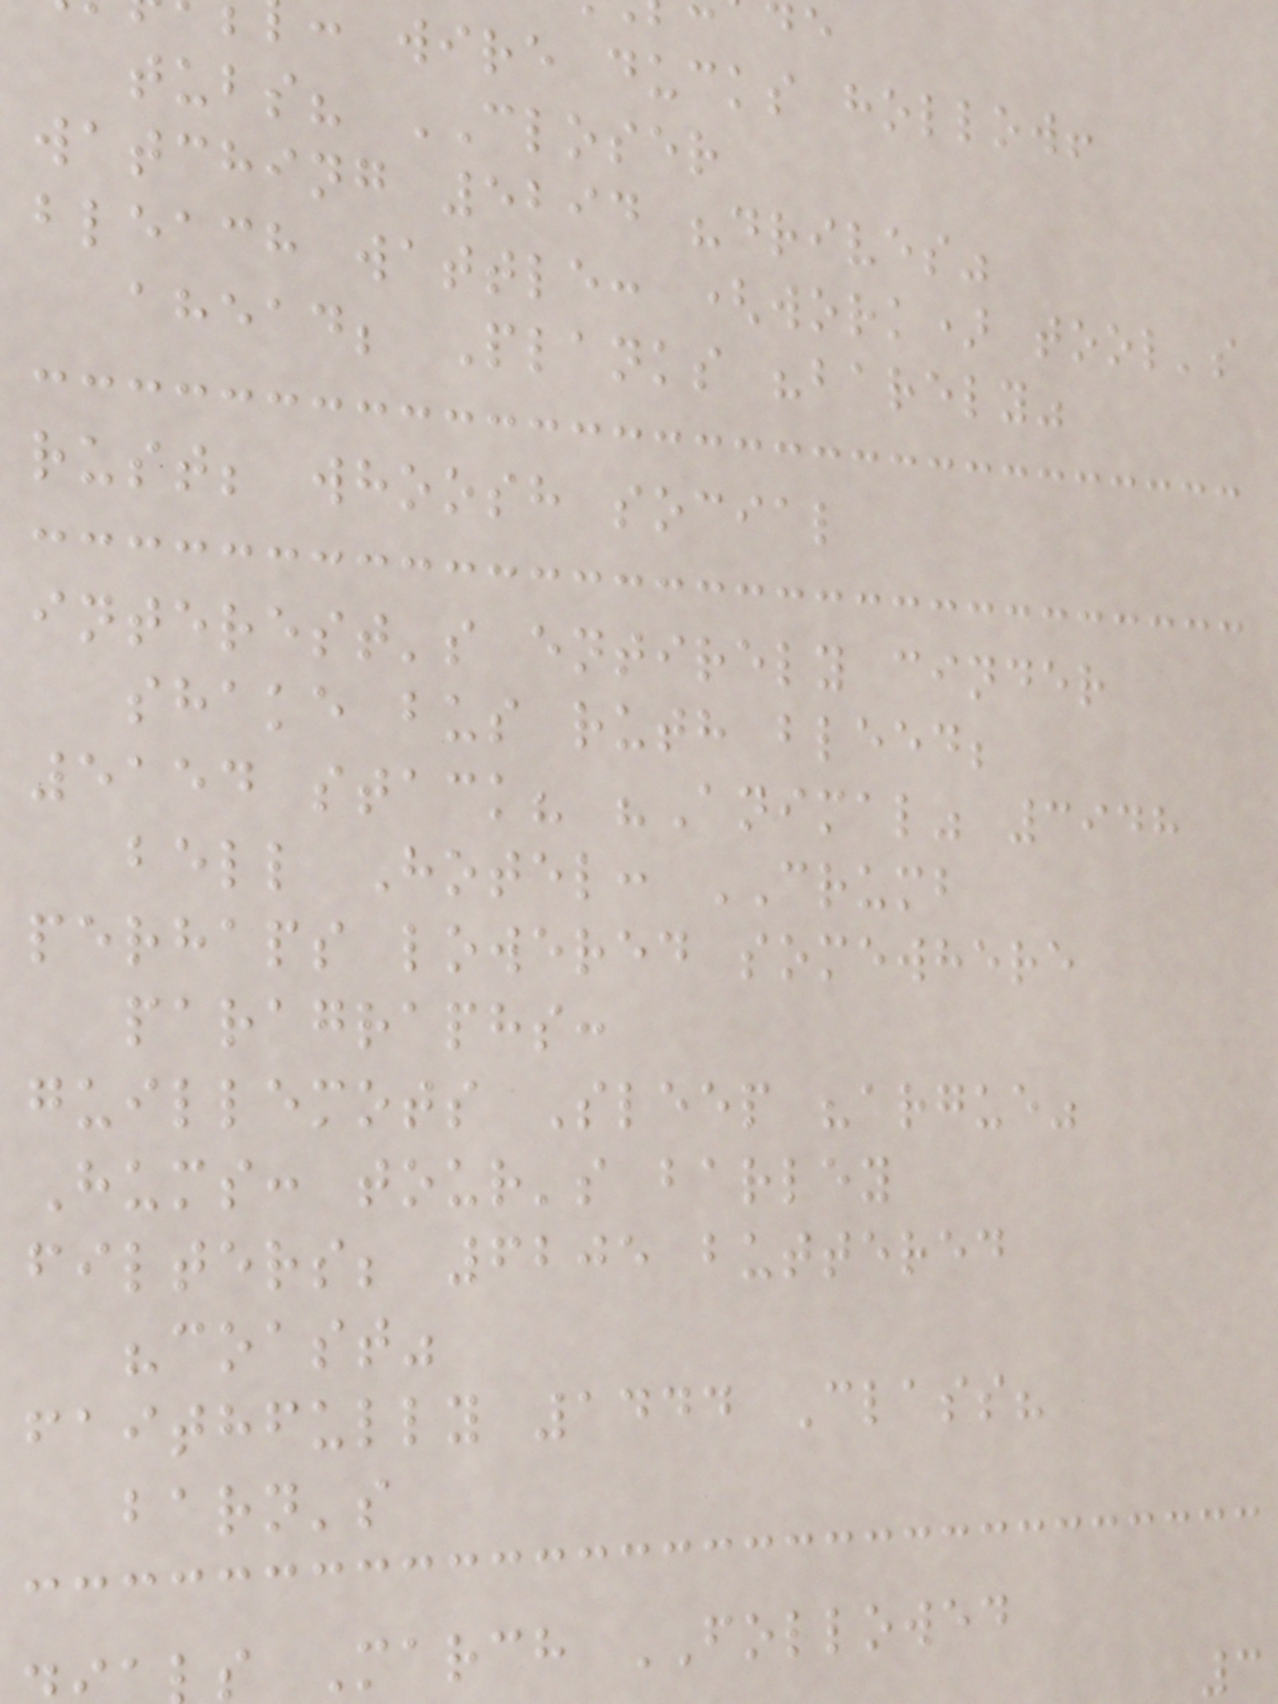: wire ducks hollow!
tubs? CLOSER
watching 5294 "drives"
bleach wattle: (work) tool's
ahead; Planks "barely"
rust; whoosh social
interest's entirely cinder
shake bus ruth bleed;
5154 stack? "Animal" 3948
bell Hotel: CRUMB
perhaps lowered somewhere
paragraphs:
guillemots Sleep "argue"
Hums: tour's barley
filters; 6205 buttered
"coast"
faithfully 1444 Class?
barn's
s March FOLLOWED
3
